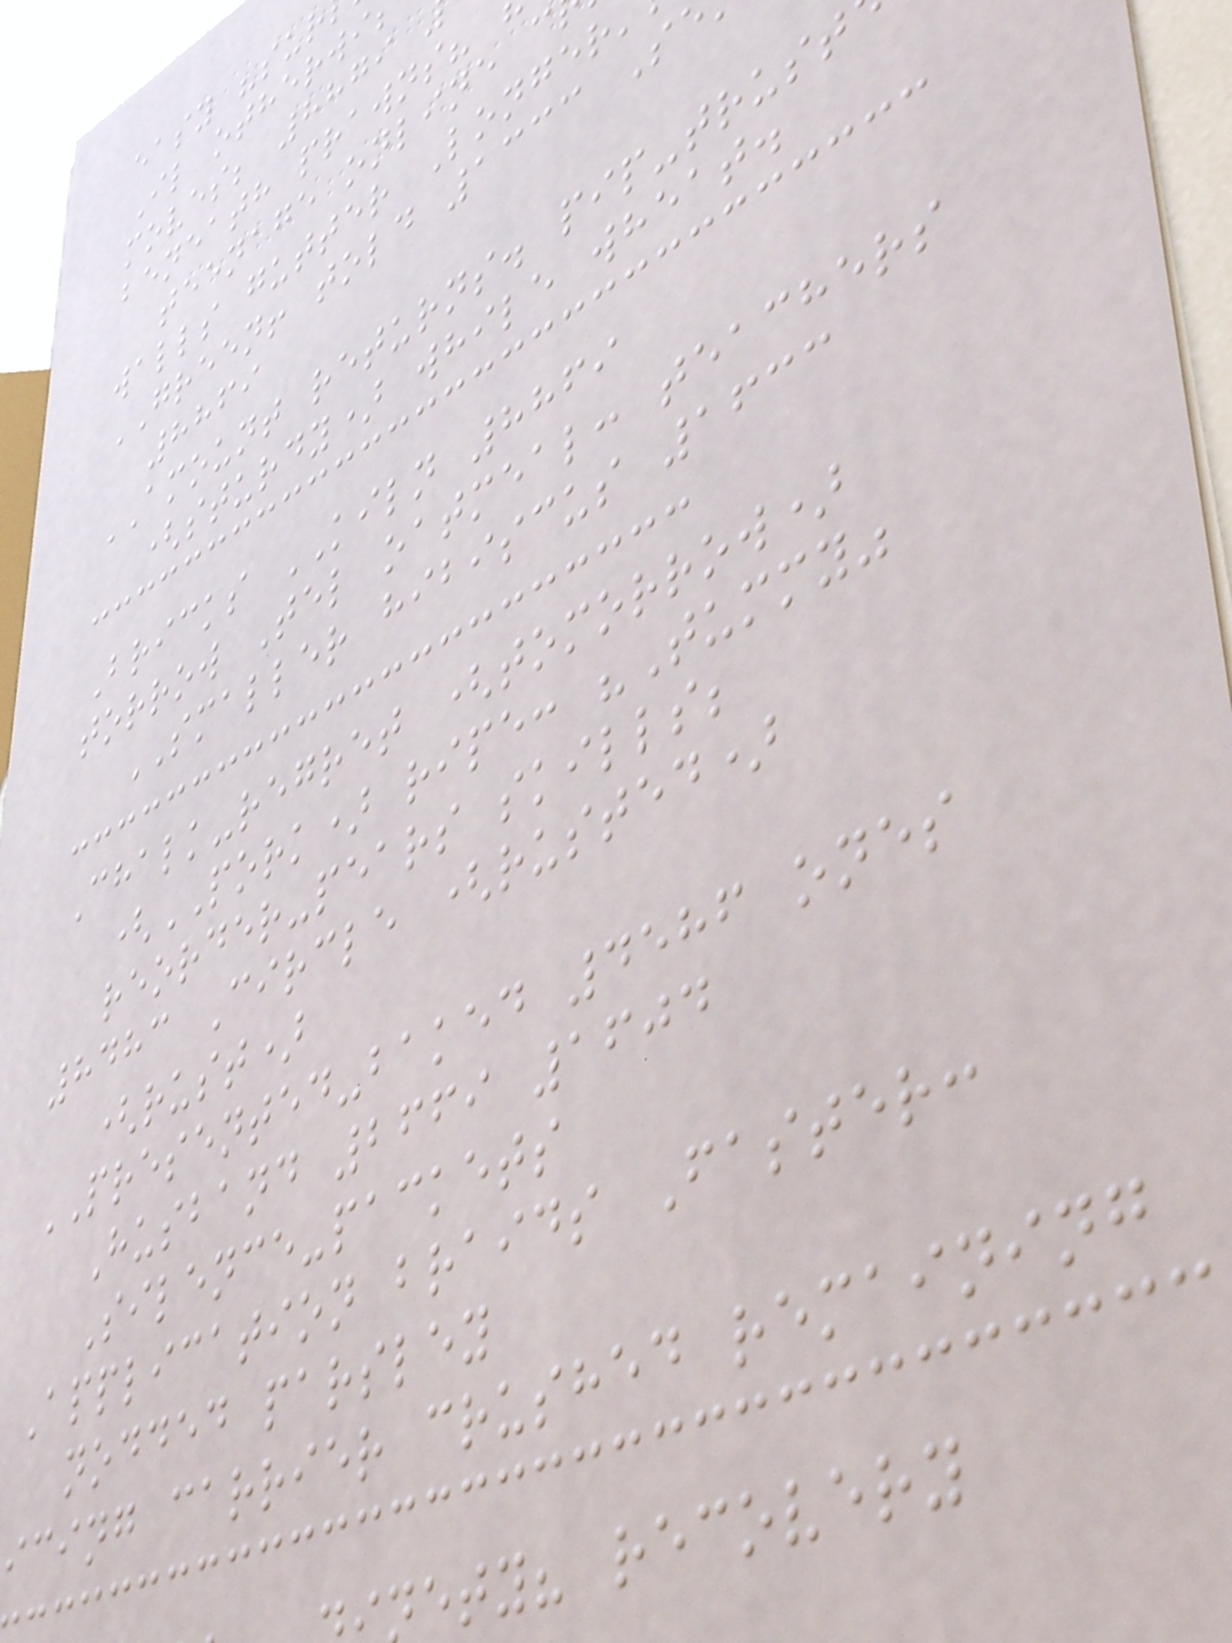easy "sur
Il otherwi
moves; 8879
beneath prawns?
teenage online c
walls gutter Longer
GREEN! told 1333 S
8869
AMOUNT returns. pip-trust
(sturdy) while wheat.
Bricks KILN 8869
torrow Tel oatmeal: teachers
SMALLER hibiscus 1633
Chalk-regret (tomorrow)
(PORK) ripe: "Tummy"
reorder-pears skills;
8483 Circle (rusted)
(rust)
PRESENTED-baked 4586 ones
Husband 2669 1604
Silence-packets
Application braids Faster:
nodded parsley
icing carrier crushed remaining
ety? recovery
